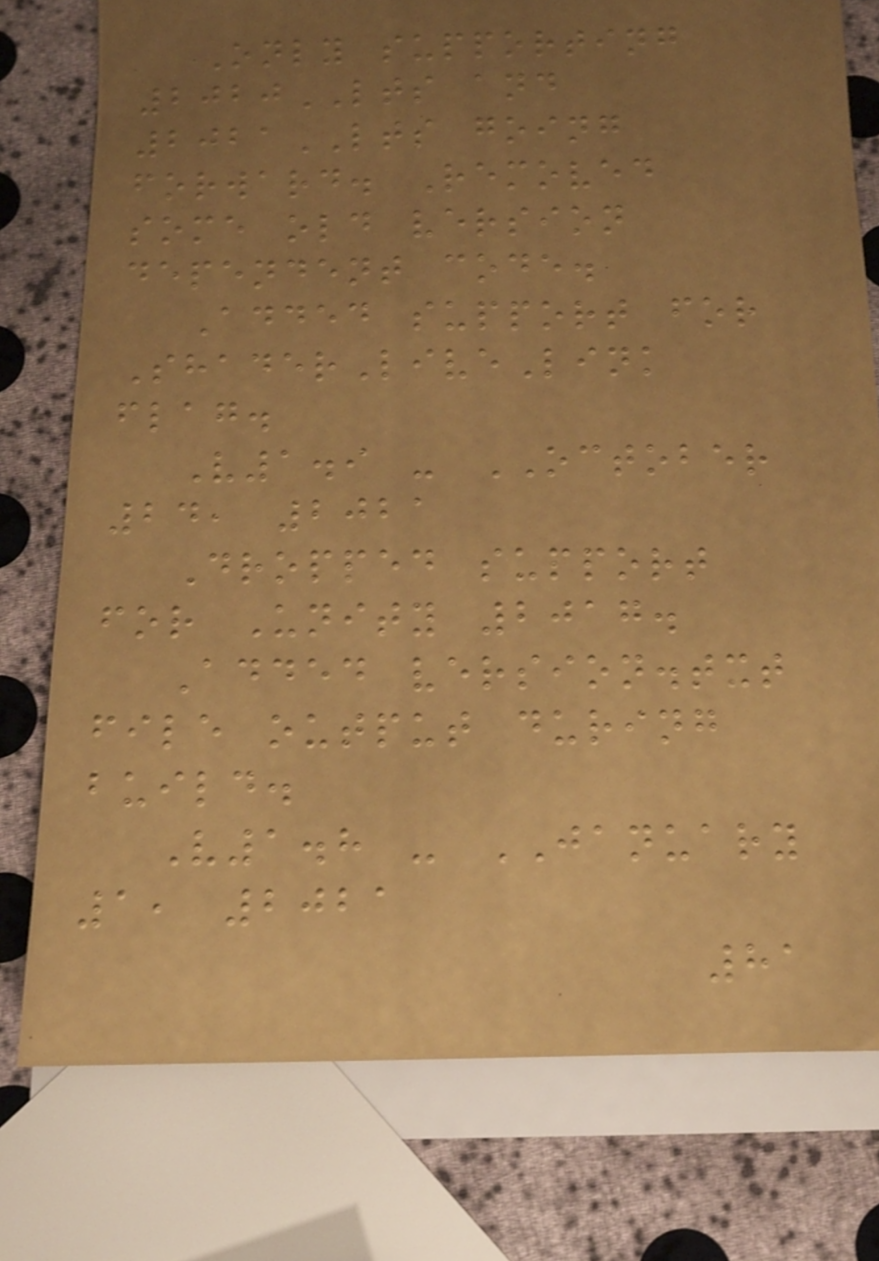Only supporting
2020LTS and
2021LTS going
forward. Removed
some old version
dependent code.
Added support for
ShaderLiveLink
flag.
V1.9 - OCTOBER
24, 2021
Dropped support
for Unity 2017.
Added version.txt
file output during
build.
V1.8 - JANUARY
1, 2021
81
